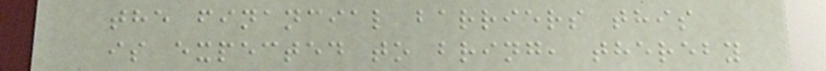the financial barriers this
is expected to bring, thereby
